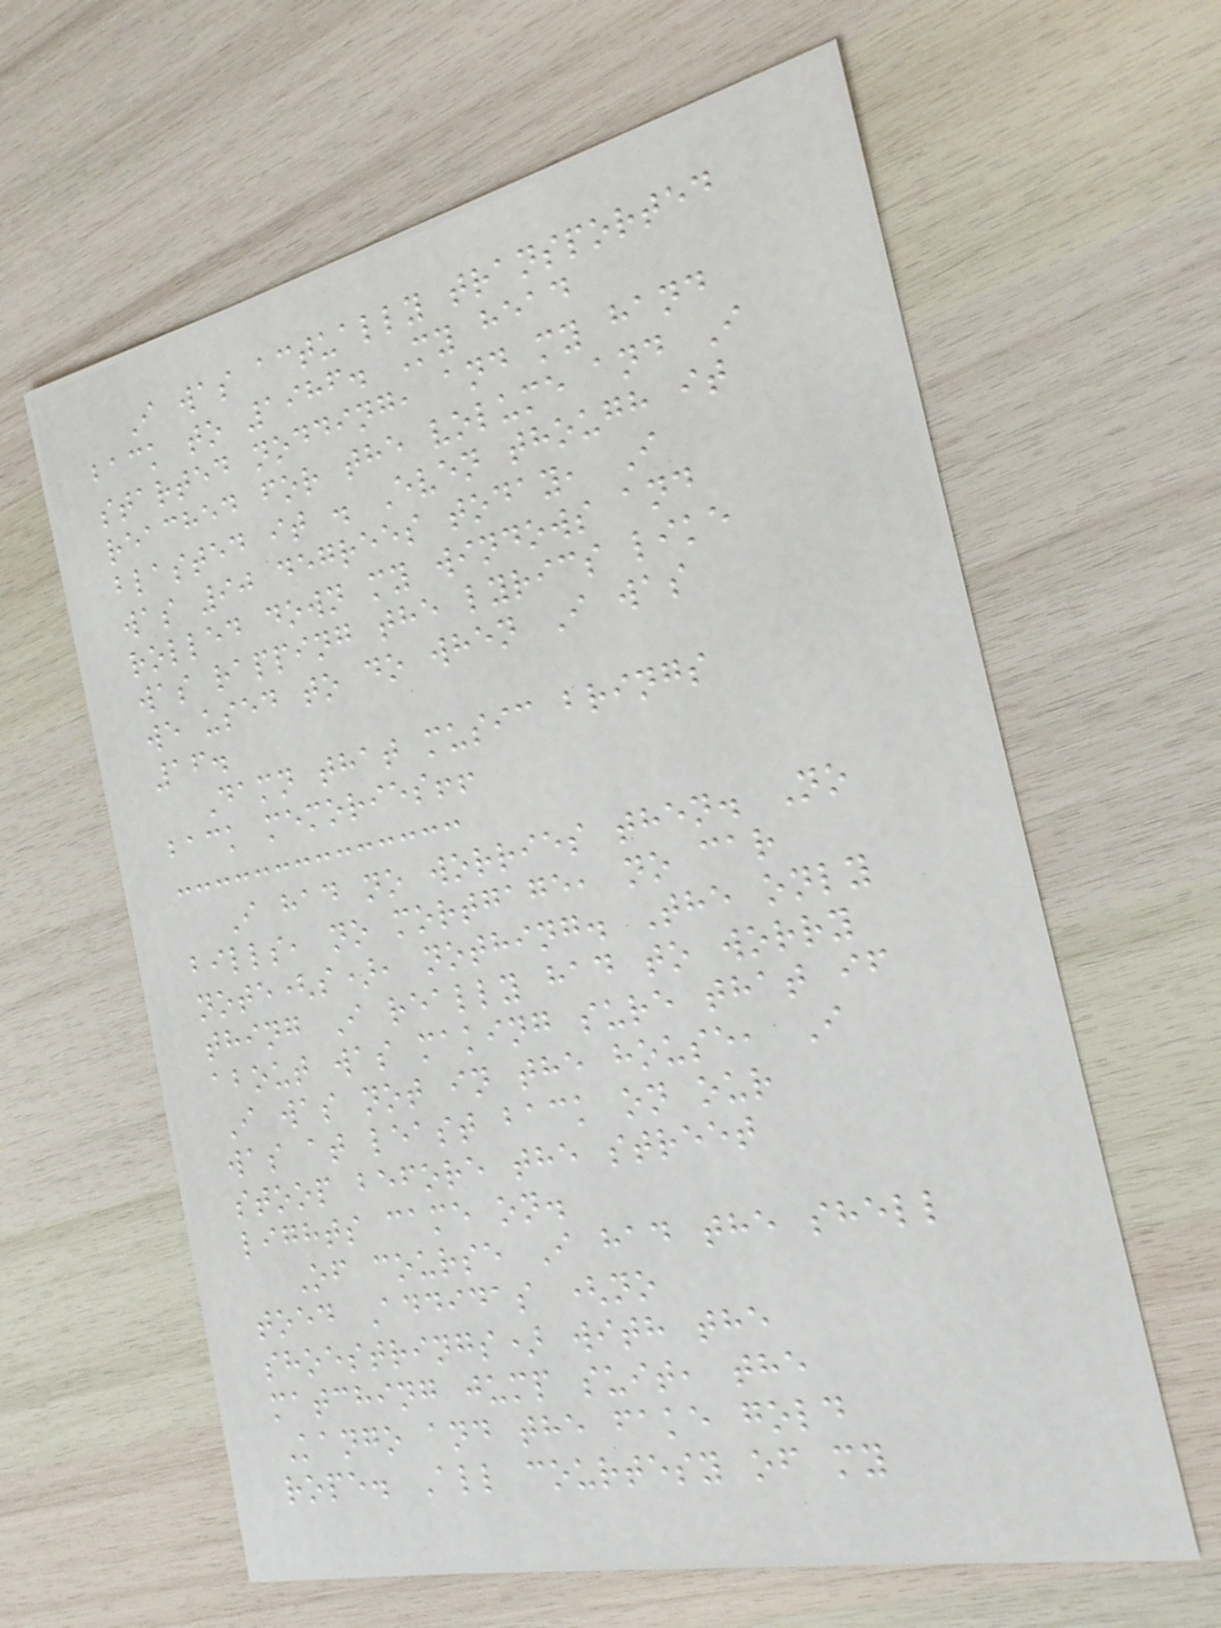I was actually transported
back to 1986. My head
started nodding, and my hand
reached for the volume and I
blasted it . Even though it
was 90 degrees today, I
rolled down my windows and
was rapping the lyrics like
we used to do when I was
16.
Damn that music brings
back memories!!
I had no worries then. No
bills, no mortgage, no car
note(s), nothing. The only
thing I really had to worry
about was making sure that if
I was not in the house, I
was at least back on our
stoop before the street
lights came on.
Of course I had the shell
toed Addidas (no
shoestrings) with the
matching jump suit, the
Kango and the fake gold
rope. All courtesy of my
